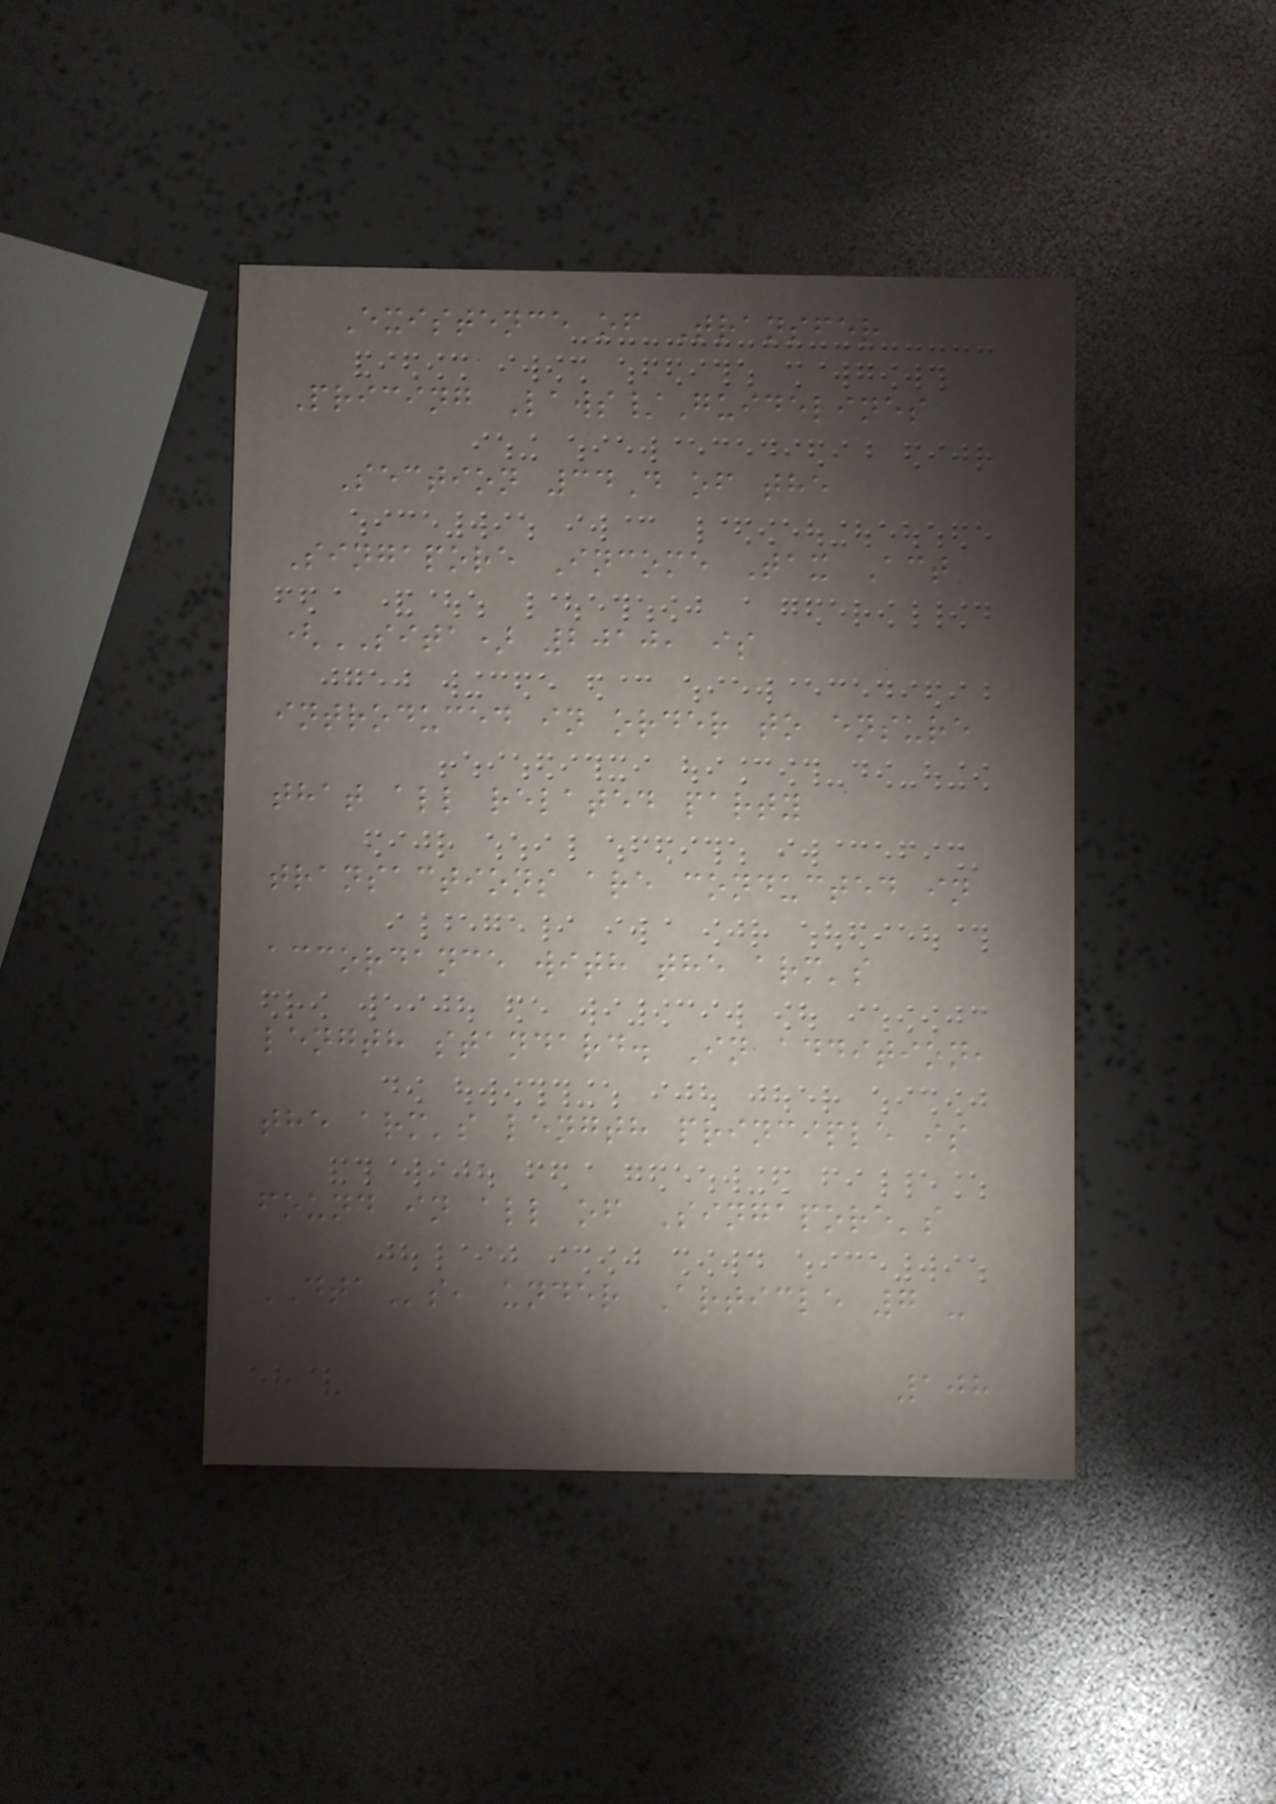Existence of Transfer
Pricing Laws/Guidelines
Section 34D of the
Singapore Income Tax Act
(SITA) 2010, is
introduced in order to ensure
that all related party
transactions are conducted in
accordance with the arm's
length standard. In addition,
the arm's length principle is
found in all of Singapore's
DTAs, under Article 7 -
108
